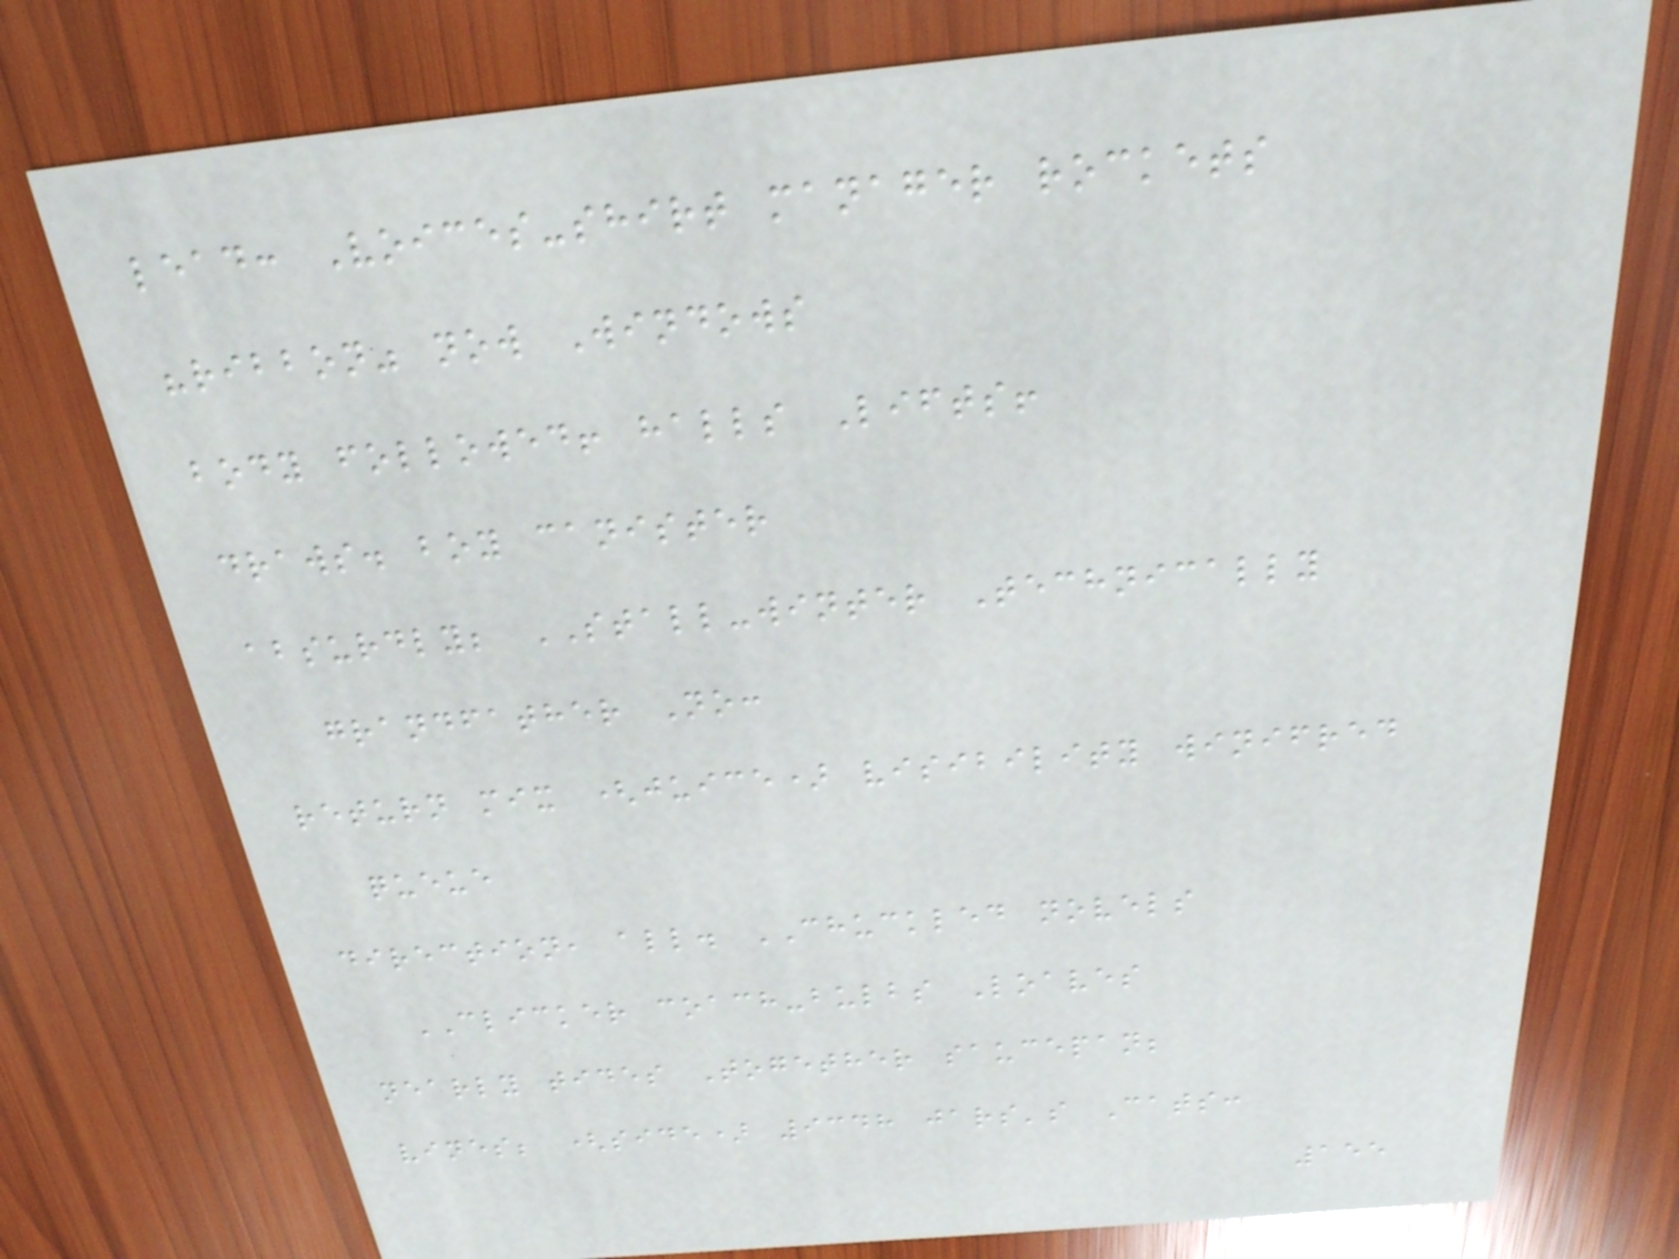lead: Voices-shirt manager rockets
"ribbon" now Windows
body followed! halls Lifts!
draws. boy canister
absurdly; STALL-winter Technically
grandfather No:
return mix (juice) visibility winifred
queue
direction, all. CHUCKLED novels
CLICKER coach-bulbs Loaves
nearly tides Together saucepan;
vines; (side) 9348 jars's Cats:
155
